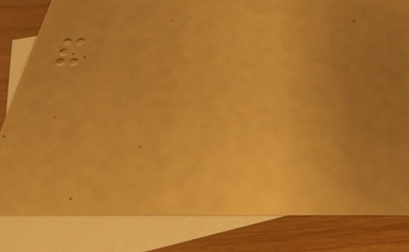and
